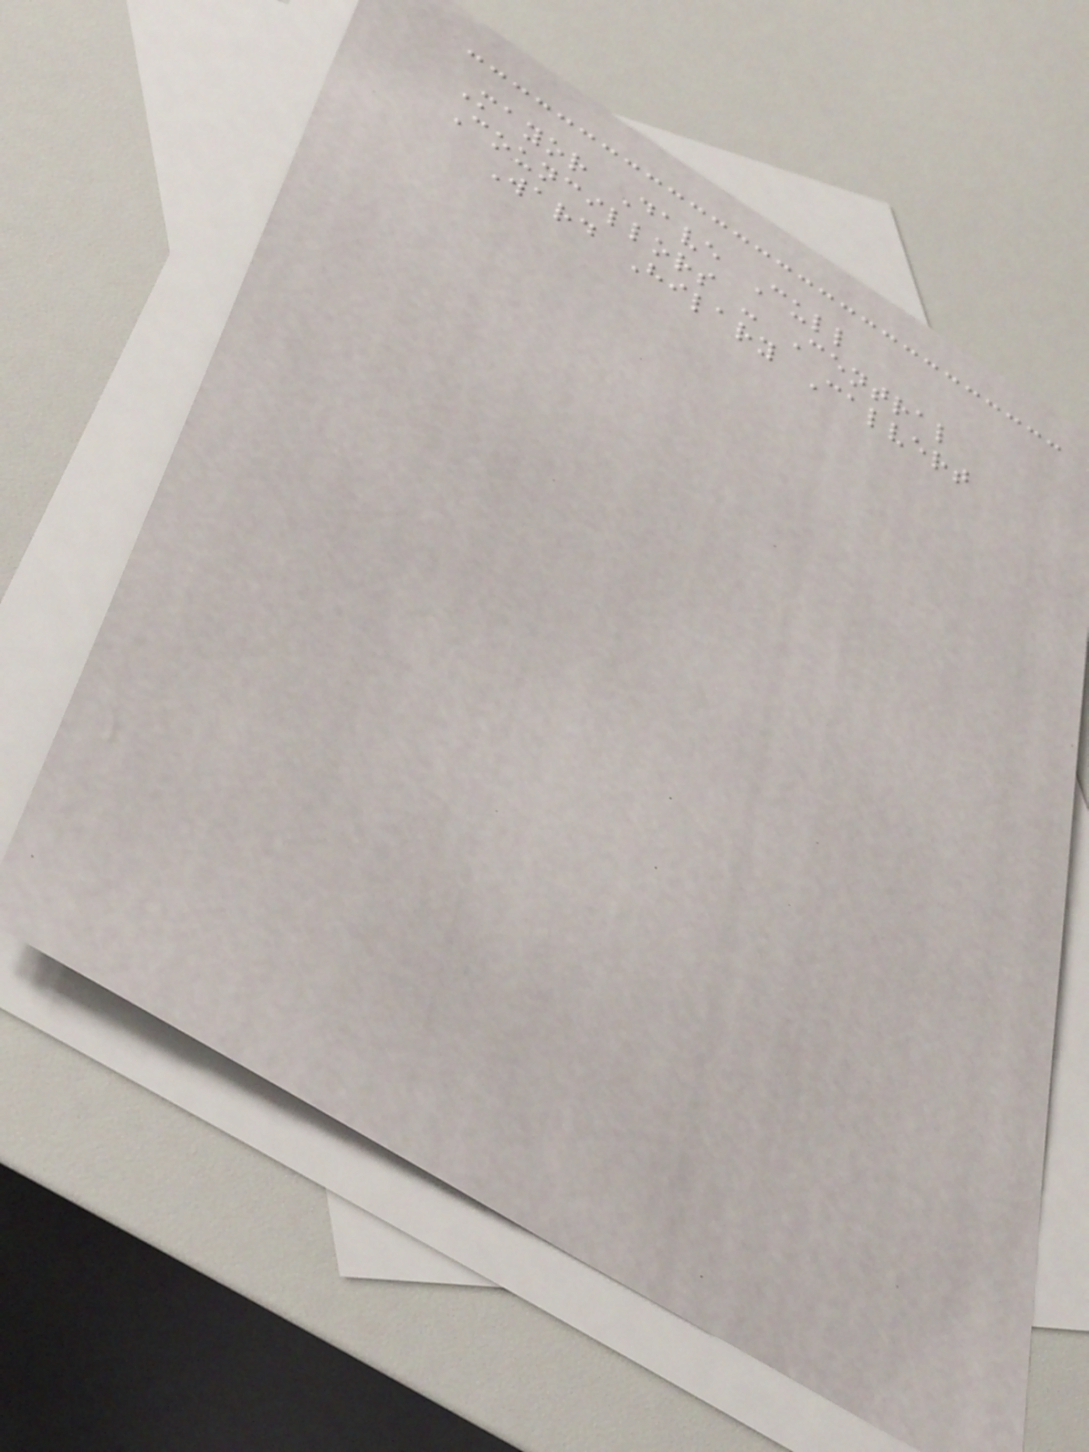Mayor Dave Cull
Councillors - Central
Ward Hilary Calvert
